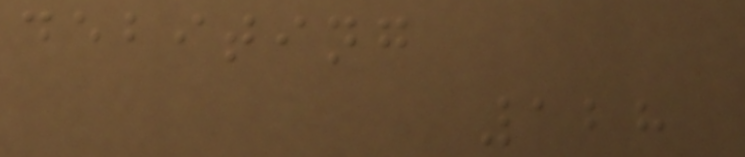debiting
128
